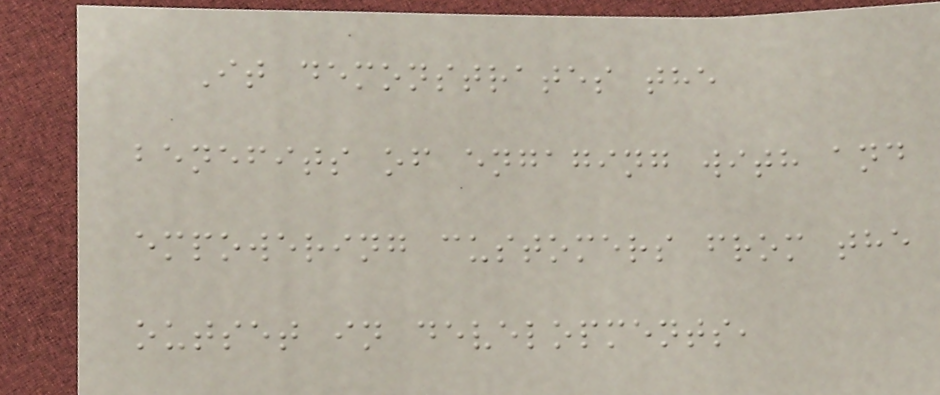It demonstrates the
benefits of engaging with and
empowering customers from the
outset in developments,
